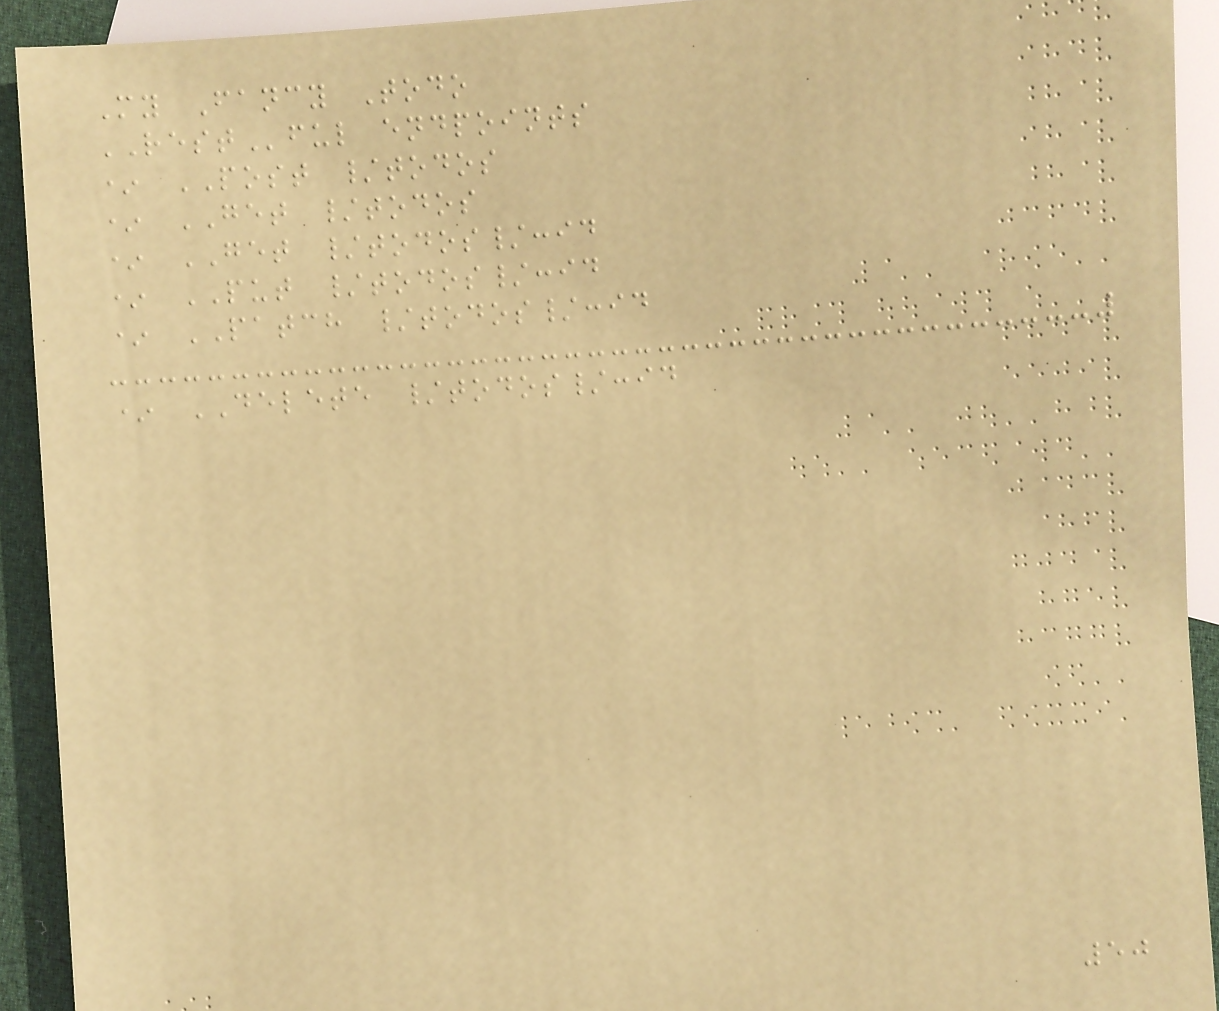My Fancy Todo
RESTful endpoints
* POST /todos
* GET /todos
* GET /todos/:id
* PUT /todos/:id
* PATCH /todos/:id
* DELETE /todos/:id
50
